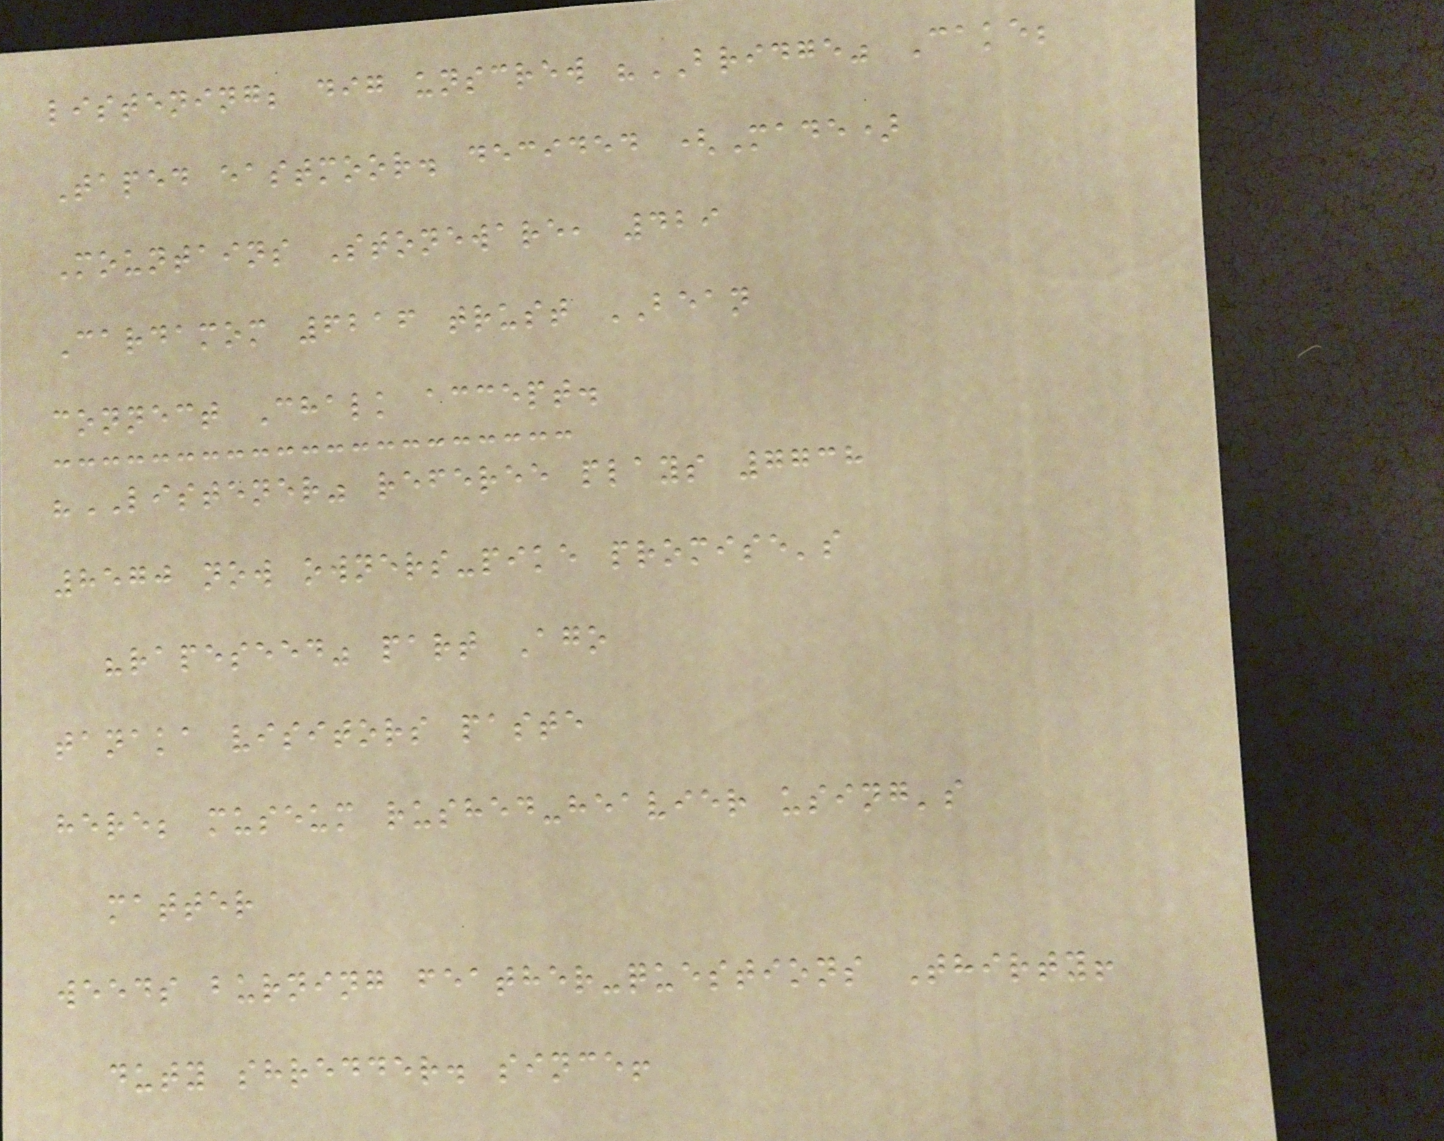listening; dig unscrew "BRIDGE" Cake;
Taped eastmoor. decided (Made)
Mountains Stoneware, 429
Cardamom 6216 trust BEAN
connect Chalk accept.
"LISTENER" referee plays 7738
8570 now owners-pike promise's
"rapeseed" part Ago
tanaka visitors paste
here; museum rushed-heavier using's
matter
weeds burning feather-questions Thirty!
duty shredder. since!
